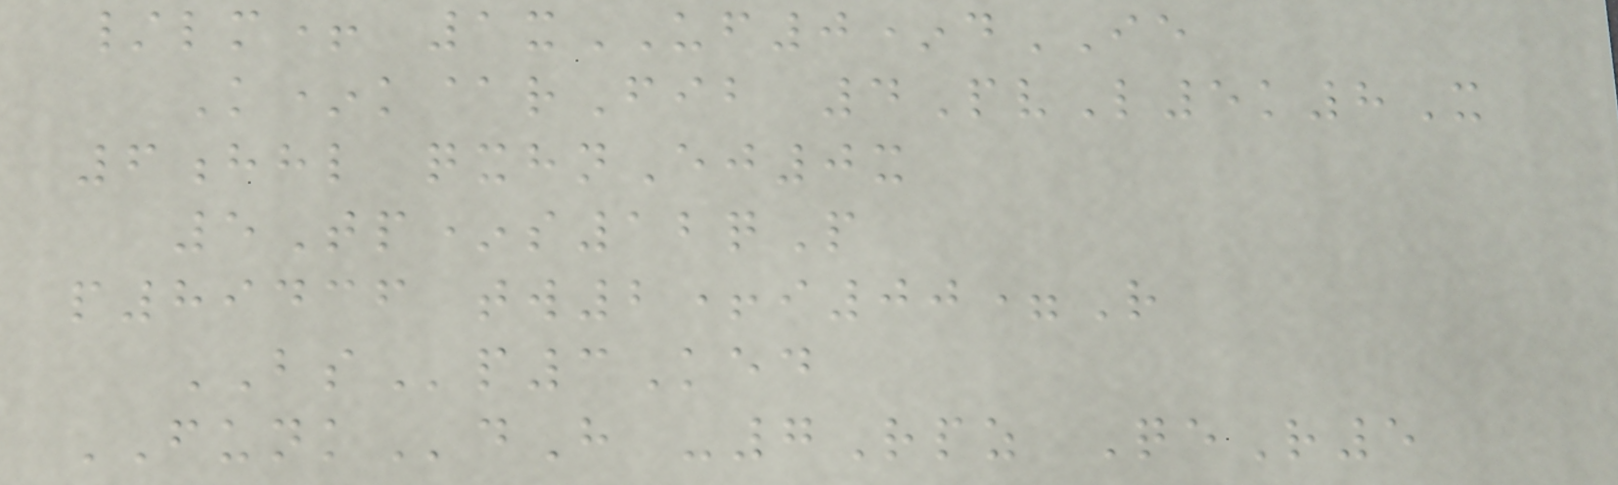/lm+ 1xUF0*dIE
K*k@rFib 4PvL5k8X
6hhl qxhnEj0x
5Tp*s12qP
p89436 tw2+i00=R
BSp3Ked
FUNKdH -7Rpz QeR5
